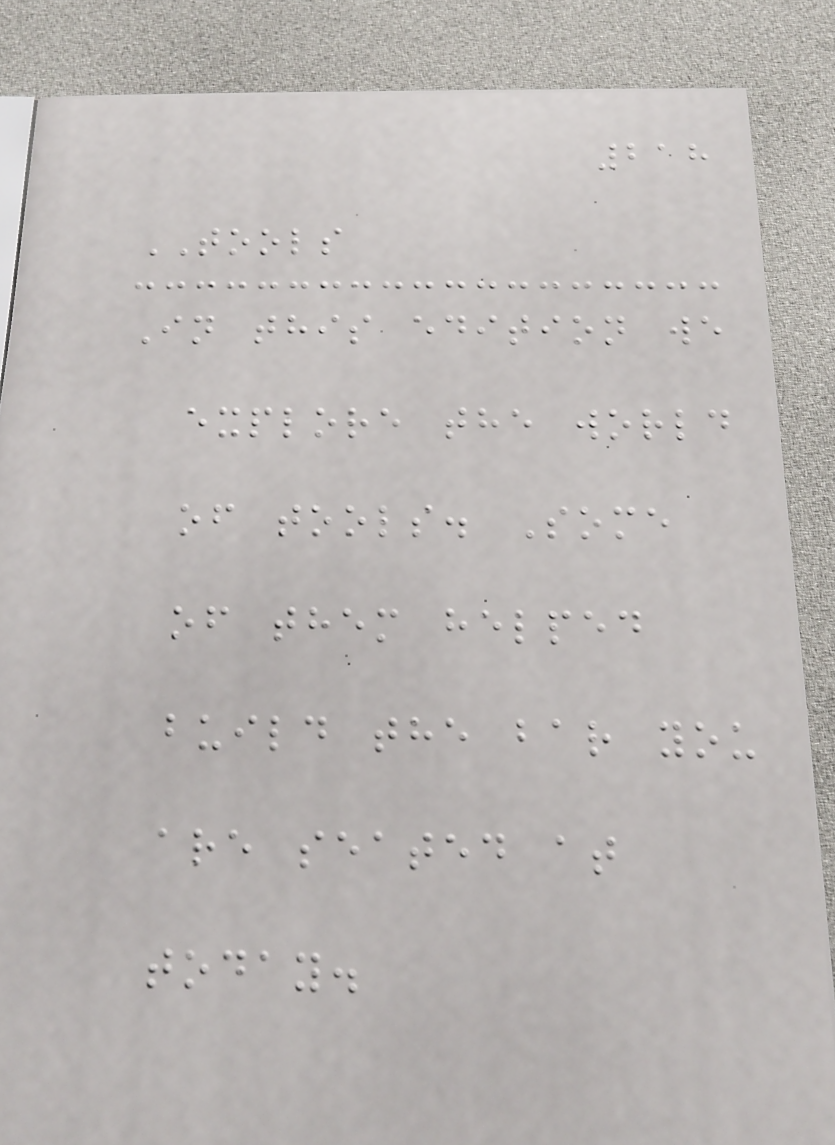218
TOOLS
In this edition we
explore the world
of tools. Some
of them helped
build the bar you
are seated at
today.
